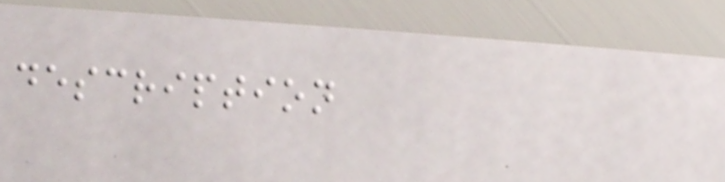description
